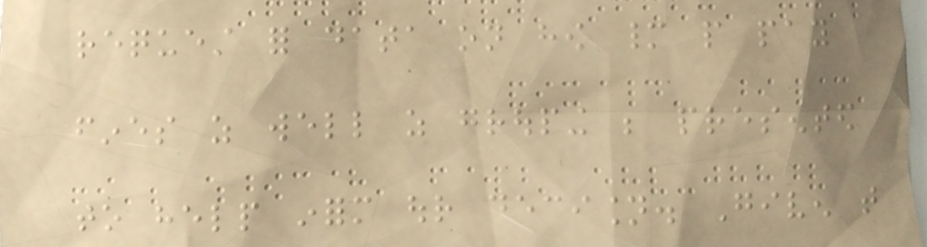request for data on how many people pay
fines as well as grouping be presented
to help inform our decision. Given that
